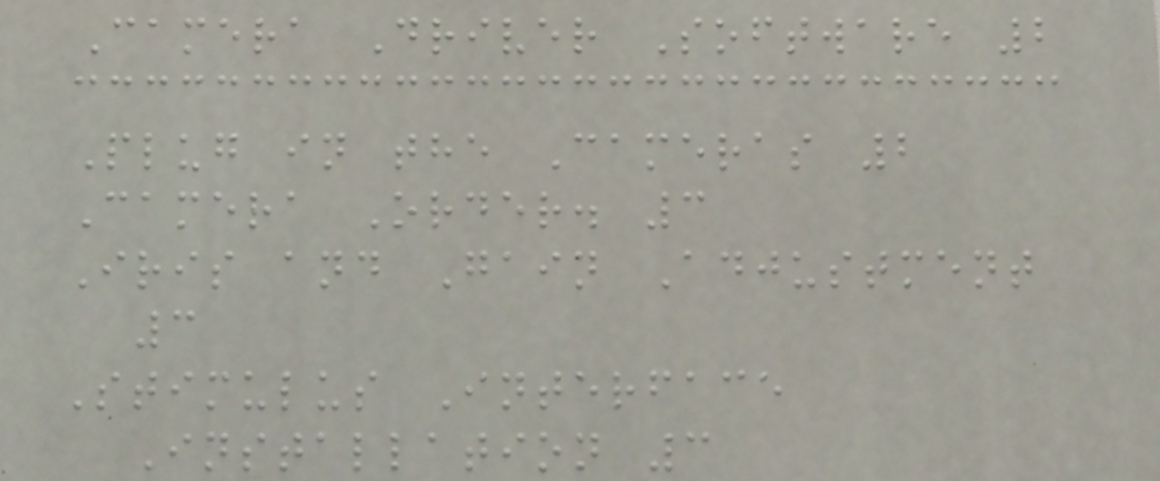Camera Driver Software 2
Plug in the Cameras 2
Camera Order. 3
Iris and Gain Adjustment
3
Stimulus Interface
Installation 3
